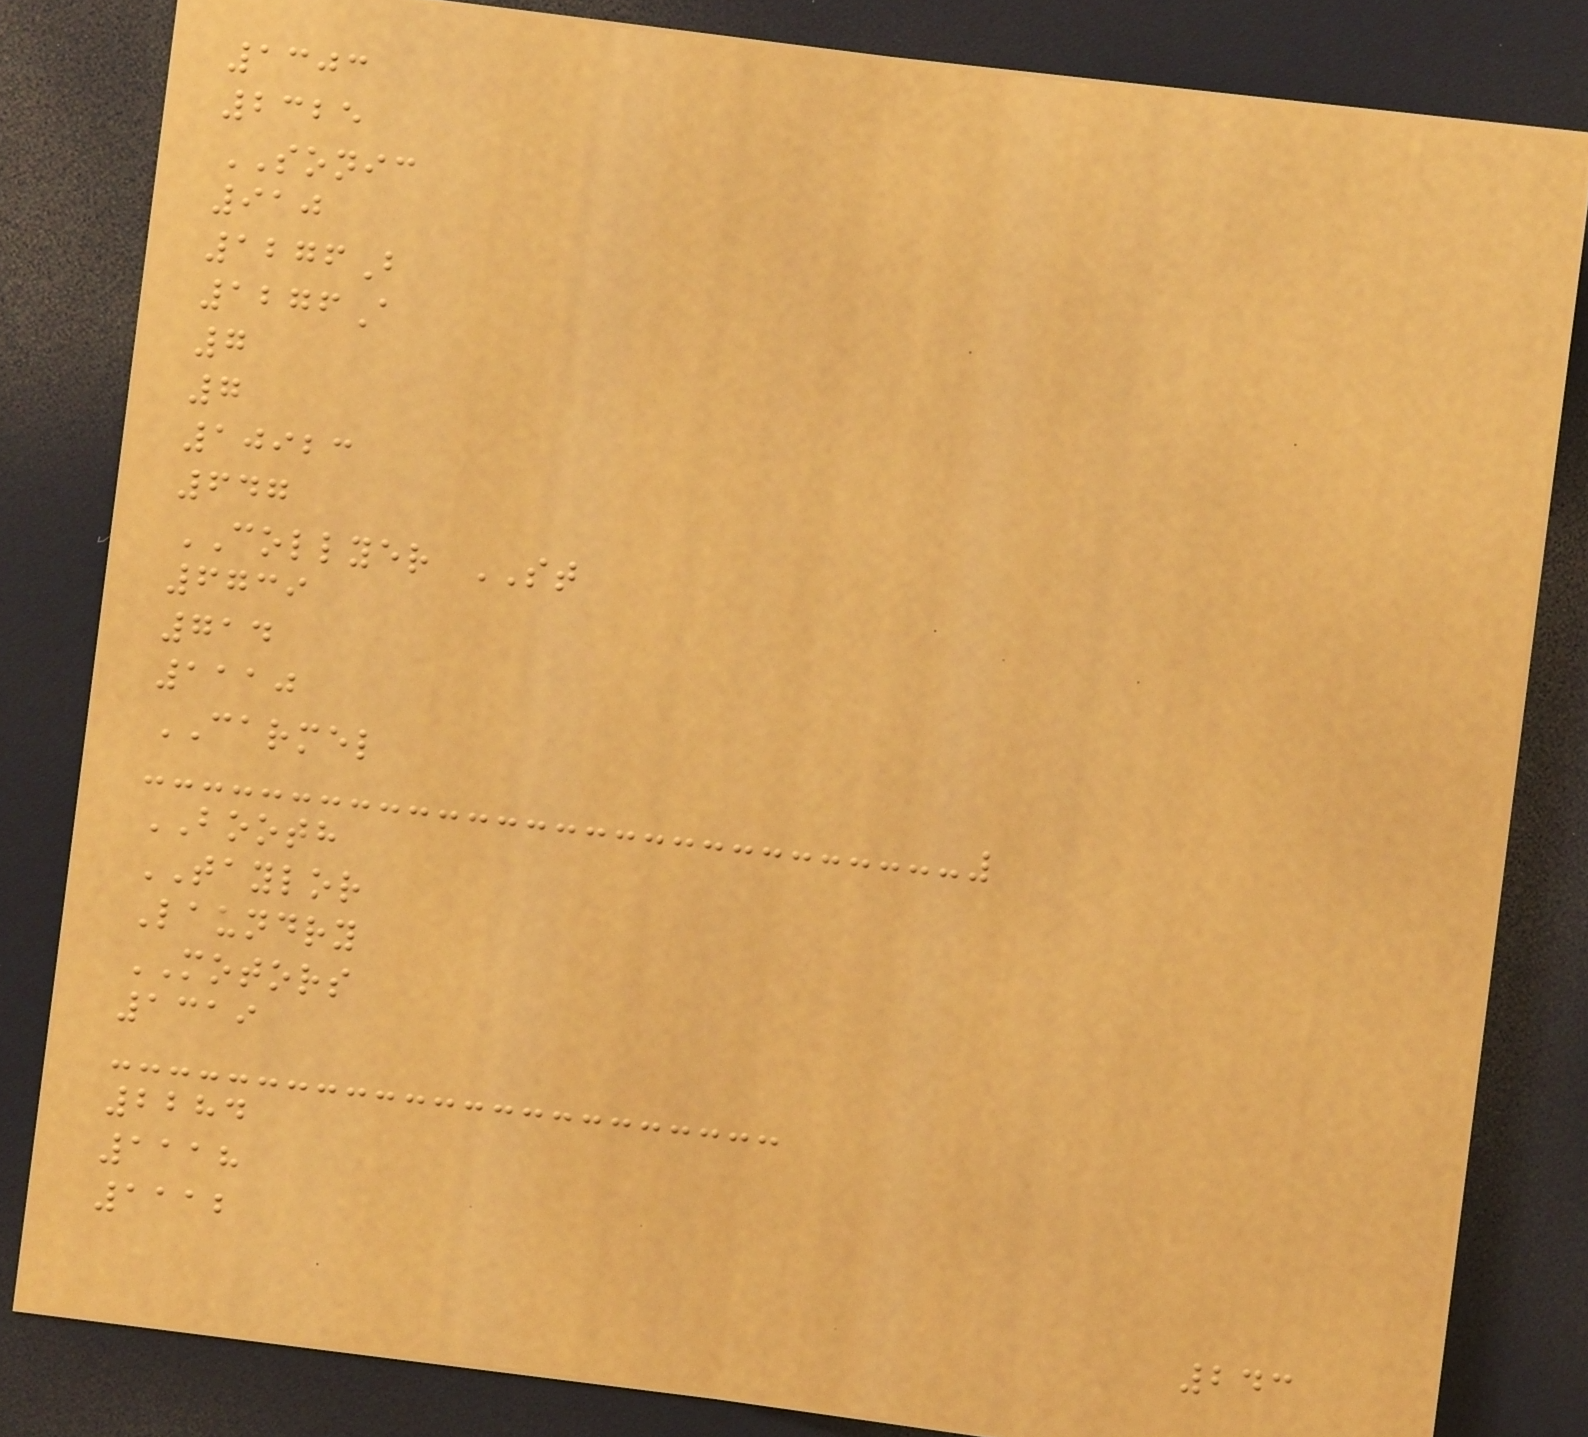1303
2325
SONIC
910
1276B
1276A
7
7
10923
647
COLLYER ST
6739
714
1110
CARMEL
BOOTH
TAYLOR
Laundry
MOTORS
1319
2284
1118
1112
243
